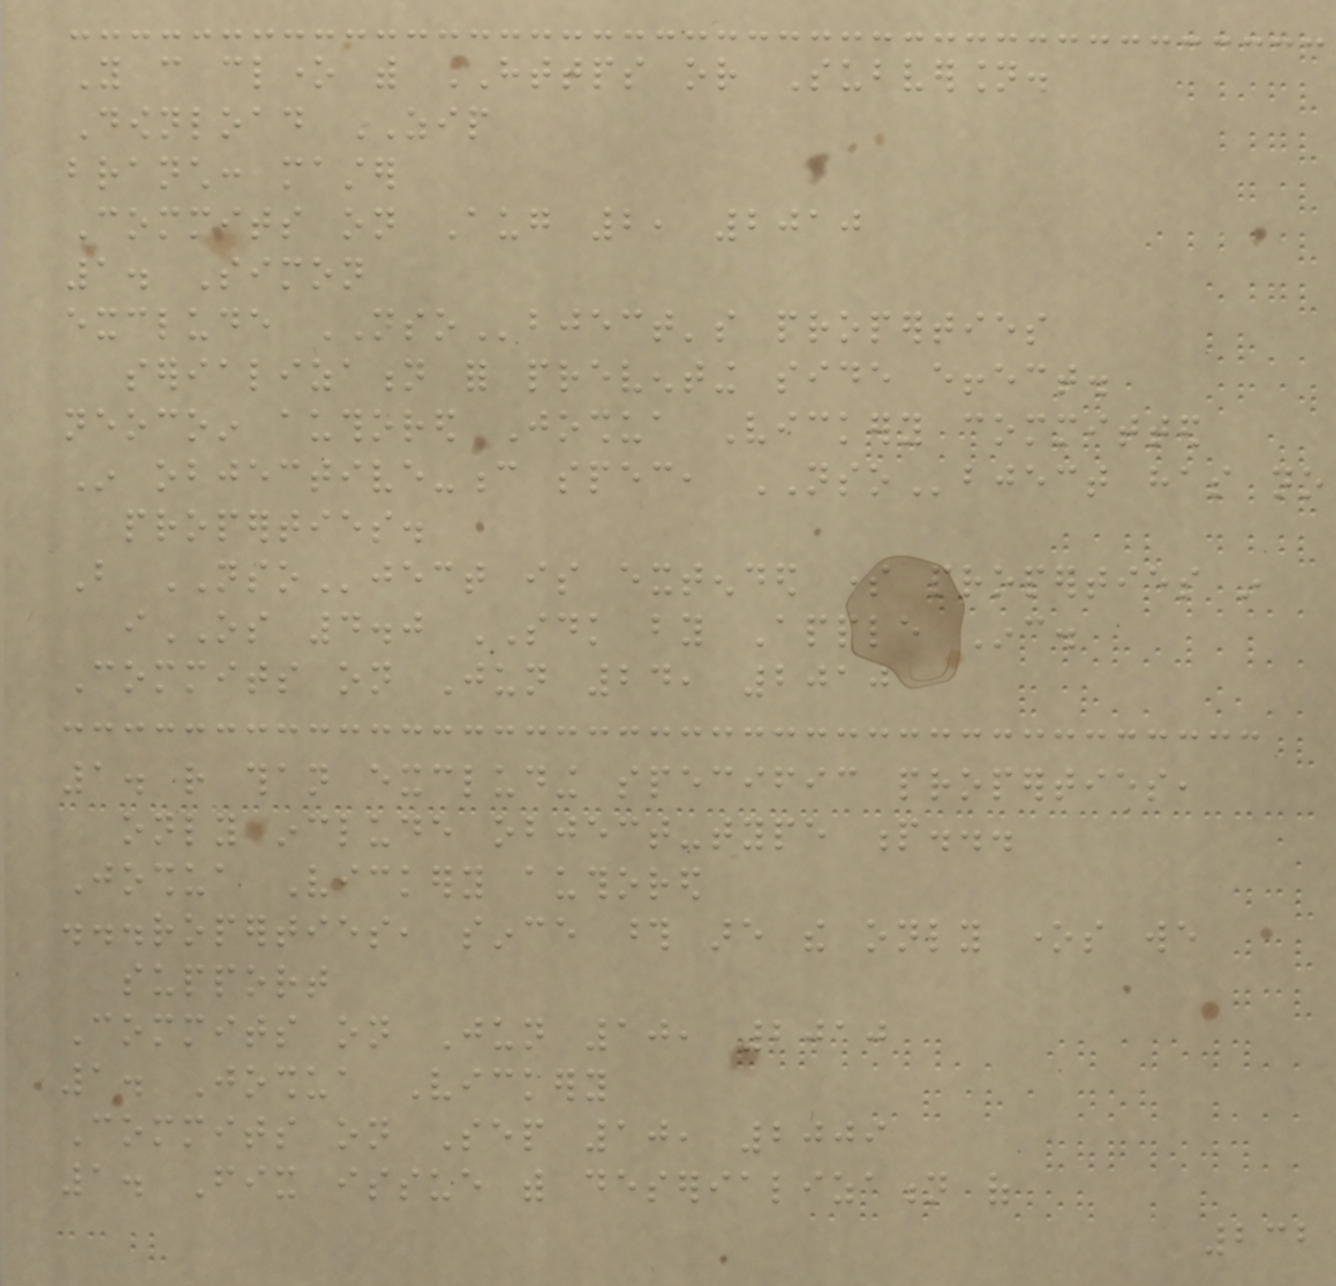You can clone with HTTPS or Subversion.
Download ZIP
branch: master
Commits on Aug 2, 2010
1. Simon
exclude NSObject's properties
serialization for preventing side effect.
neocoin authored Joshua Vickery committed
In objective-c spec, NSObject has no
properties.
But NSOject is extended some properties in
iOS 4.0 SDK by Apple Inc.
Commits on Jun 24, 2010
1. rather than excluding specific properties,
only include object-type p...
Joshua Vickery authored
...roperties, since those are the only ones we
support
Commits on Jun 10, 2010
1. Joshua Vickery
Commits on Sep 10, 2009
1. Fix issue with deserialization of
232
